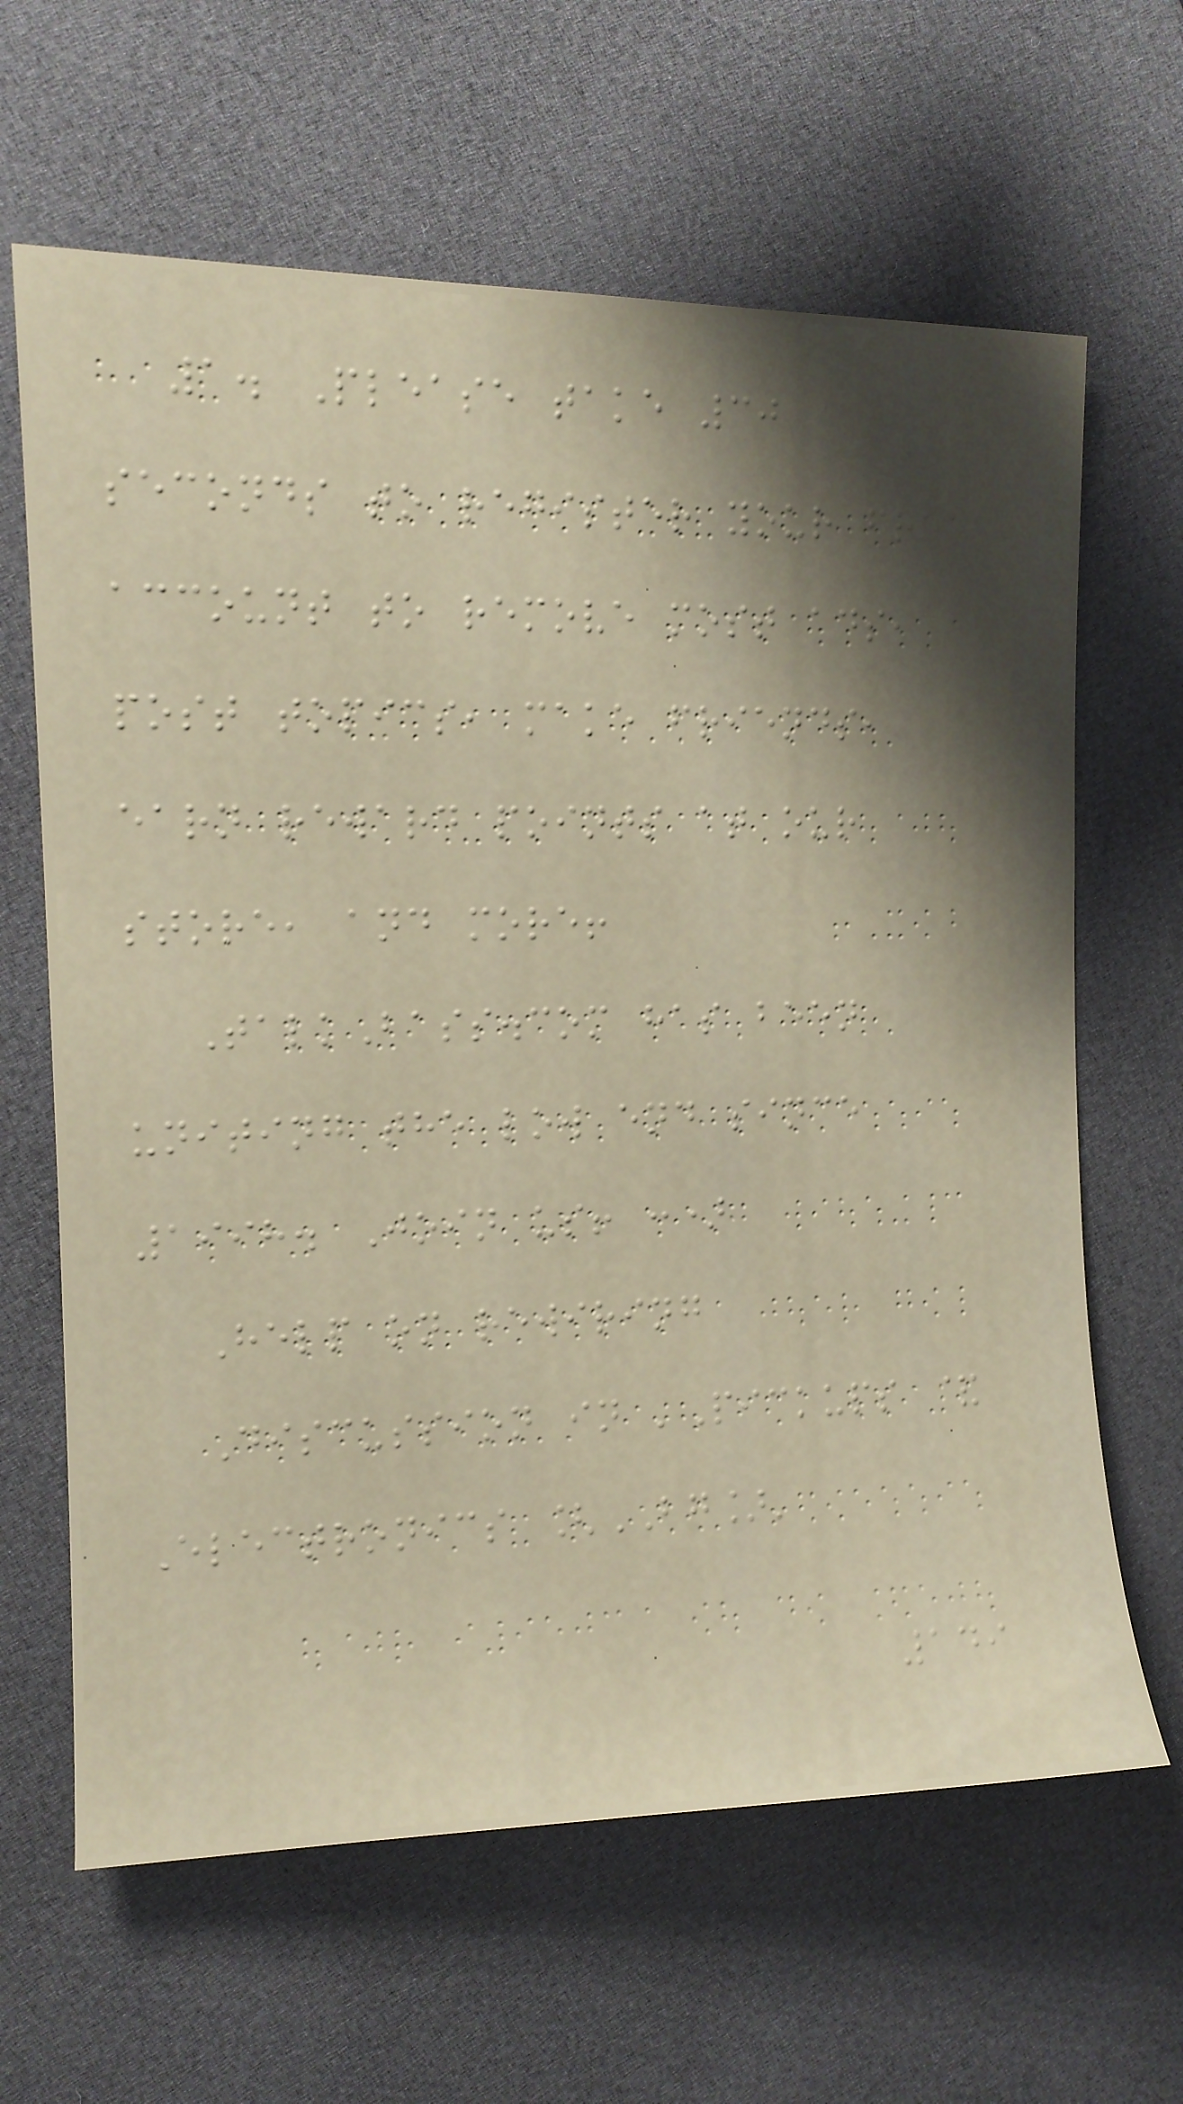1. Please take 30
seconds to register your free
account to remove most ads,
post topics, make friends,
earn reward points at our
store, and more!
TalkBass.com has been
uniting the low end since
1998. Join us! :)
Help on rewiring
Discussion in 'Pickups &
Electronics [BG]'
149
